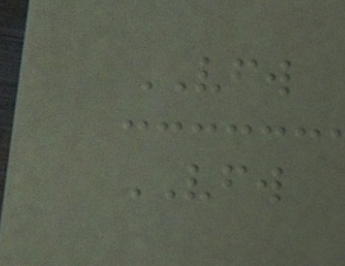VFW
VFW
